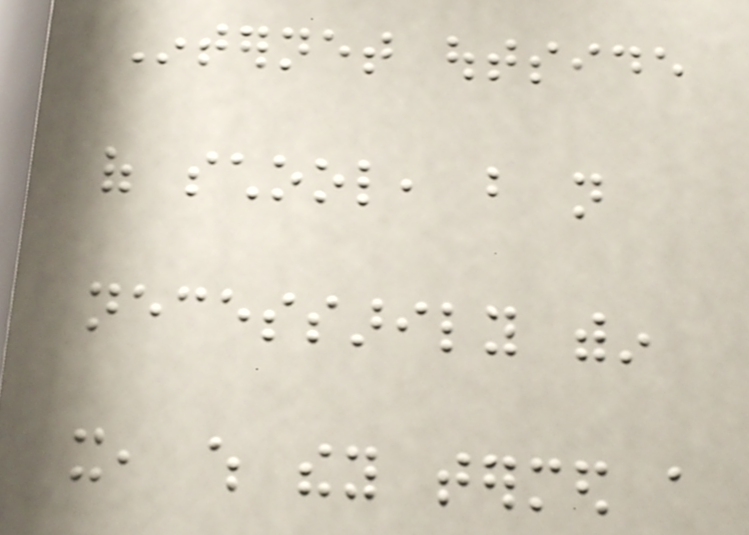Internet outside
of school, but not
necessarily within
it, which they termed a
